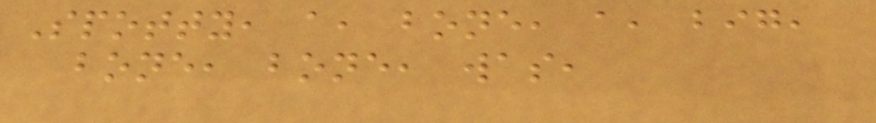Spotty, a, bone, a, big,
bone, bone, was,
